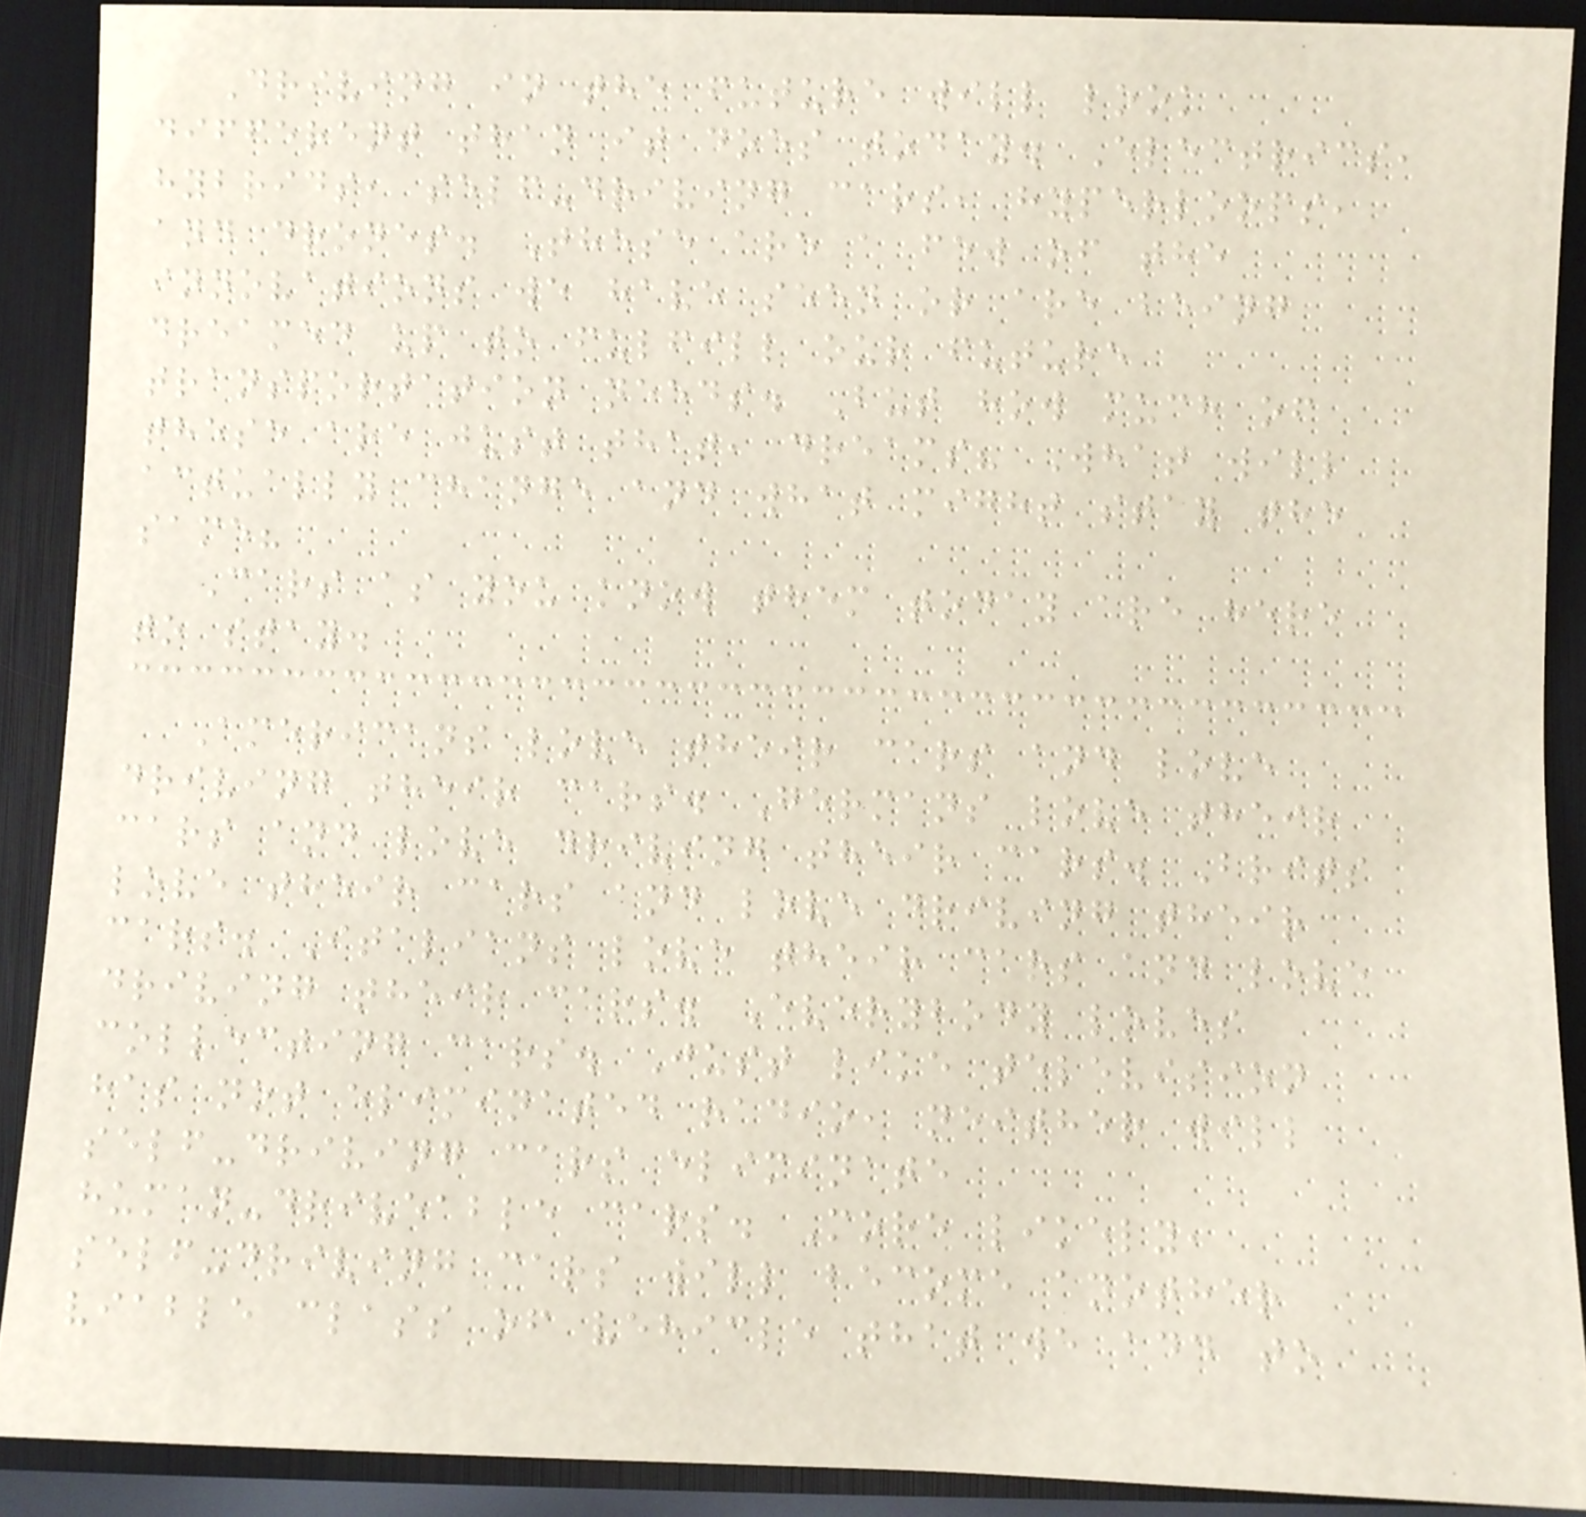Driving in the future will look
different than it does today. Electrics,
hybrids, self-driving cars, hyperloops,
and drones. These are a few of the
innovations we have seen or are being
dreamed up to fulfill our future
transportation needs. But how much of
these are just that, dreams? What will
actually change and what might stay the
same?
Cars as you know them today are here
to stay.
Americans love their cars and love
driving their cars. Germans love their
cars and love driving their cars. Brits
love their cars and love driving their
cars. Italians love their cars and love
driving their cars. Everybody loves
collecting cars. Just like television
has not eliminated radio, neither will
self-driving cars eliminate
human-driveable cars. More likely,
self-driving cars will become another
viable class of vehicle that we add to
